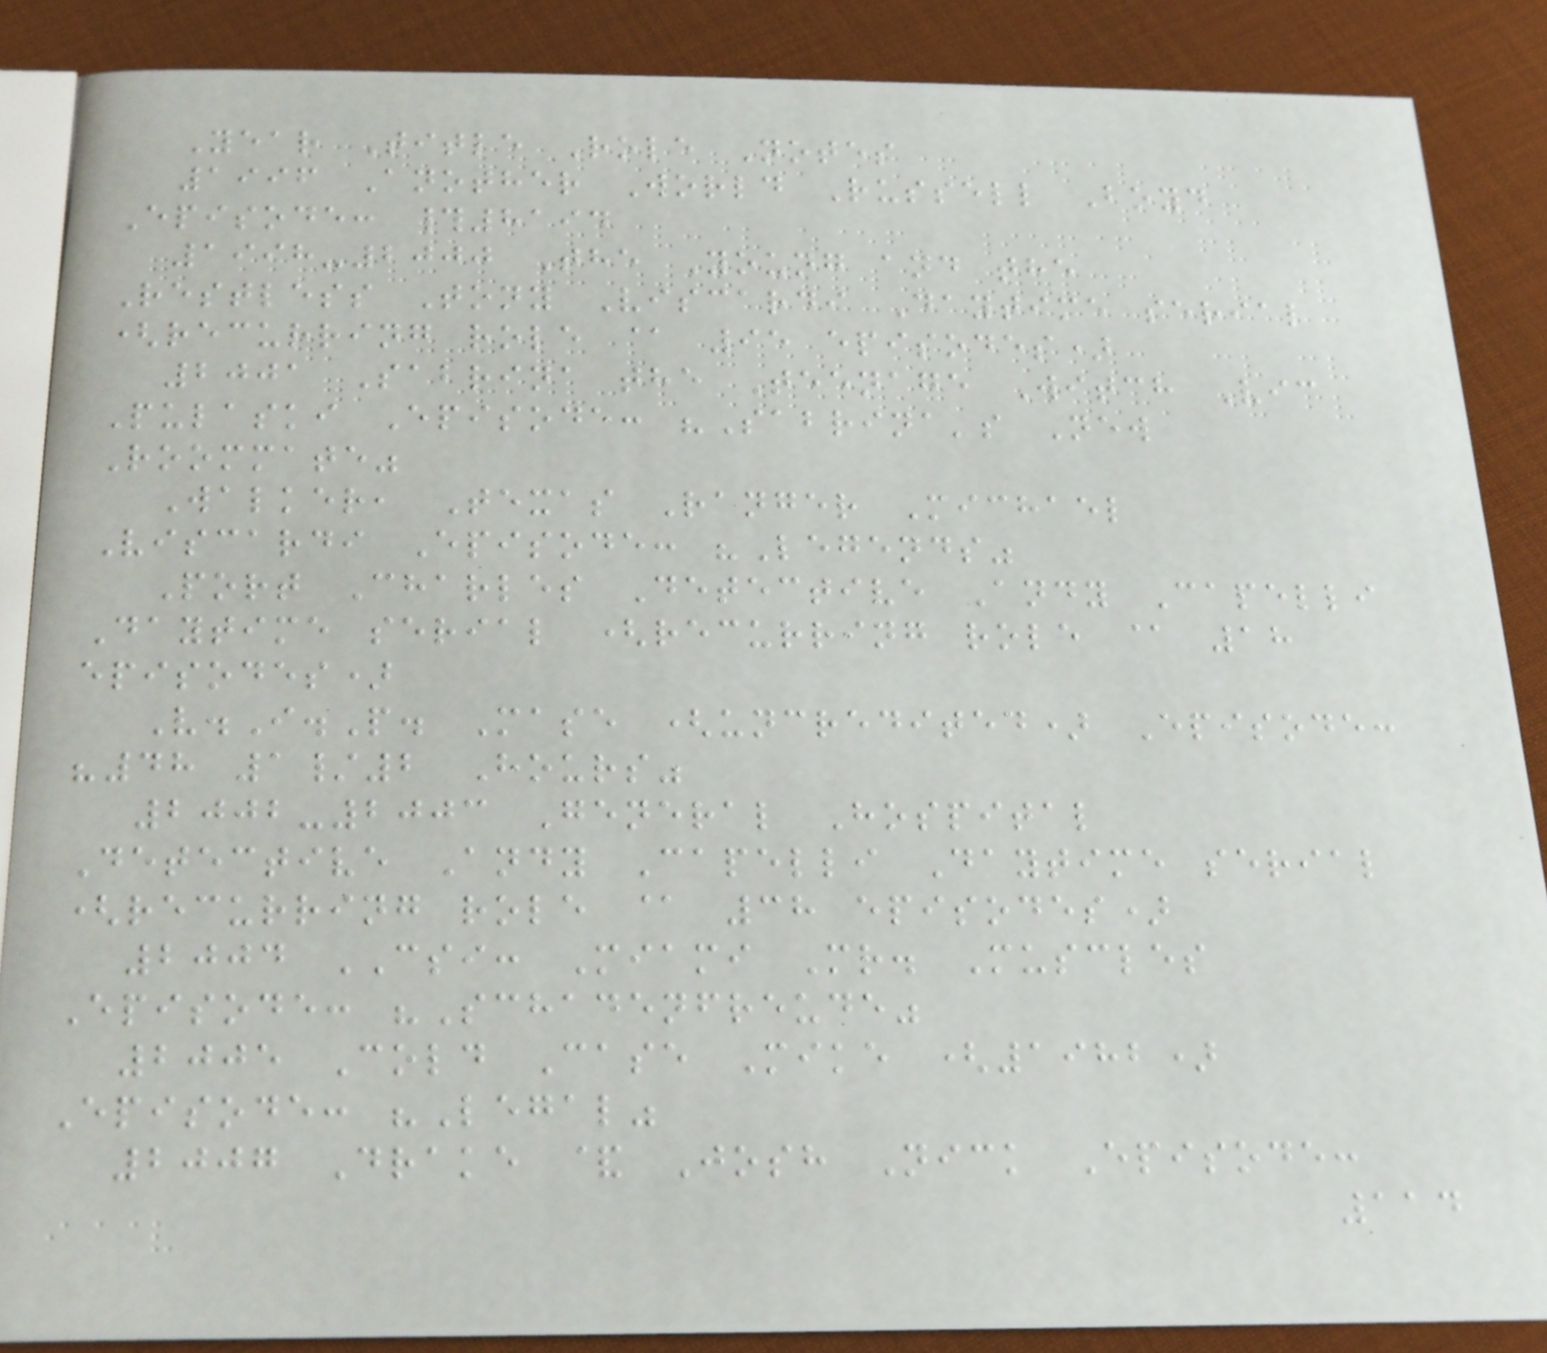Year Title Role Notes
1996 Another World Russell Boyd
Episode: #8194
1998-2000 The Young and the
Restless Tony Viscardi Daytime serial
(recurring role @ 95 episodes)
2001 Sabrina the Teenage Witch Vic
Pulaski Episode: "Sabrina's New
Roommate"
Walker, Texas Ranger Michael
Viscardi Episode: "Legends"
Port Charles Detective Andy Capelli
Daytime serial (recurring role @ 18
episodes)
V.I.P. Mase (uncredited) Episode:
"48 1/2 Hours"
2002-2003 General Hospital
Detective Andy Capelli Daytime serial
(recurring role @ 38 episodes)
2004 CSI: Miami Mr. Muscles
Episode: "Schadenfreude"
2005 Cold Case Mike (1982)
Episode: "Legal"
2007 Drake & Josh Nick Episode:
114
